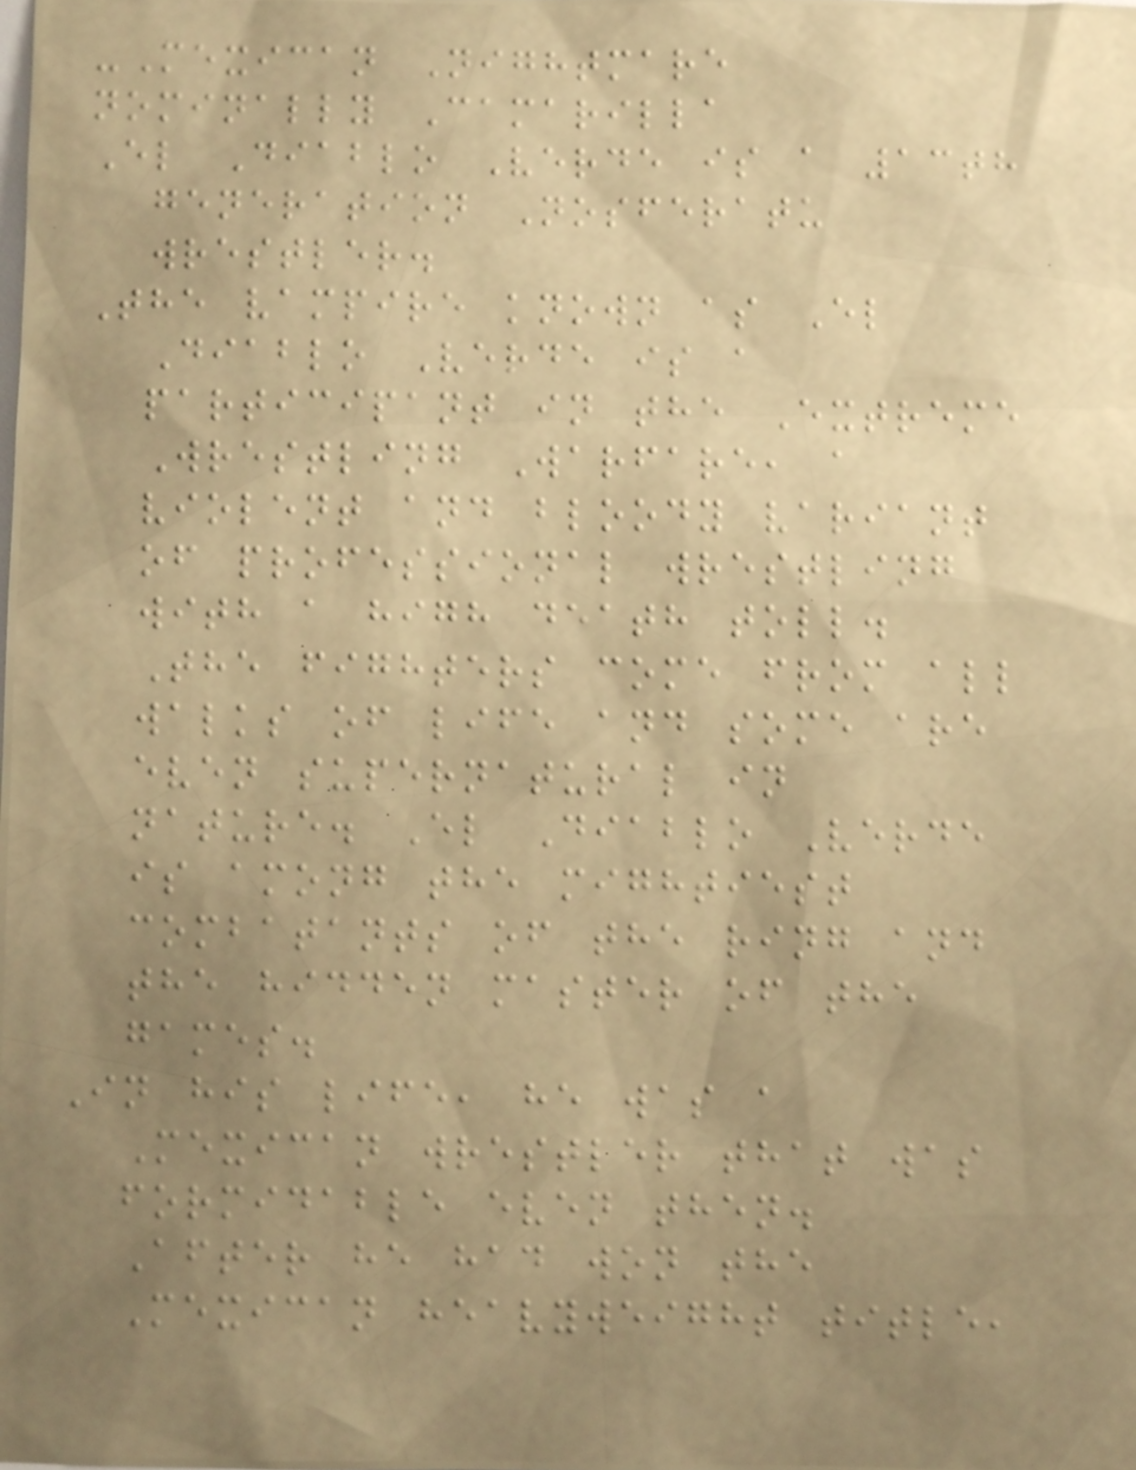-Mexican Nightmare
nominally Camarilla
El Diablo Verde is a 13th
generation Nosferatu
wrestler.
The vampire known as El
Diablo Verde is a
participant in the Extreme
Wrestling Warfare, a
violent and bloody variant
of professional wrestling
with a high death toll.
The fighters come from all
walks of life and some are
even supernatural in
nature. El Diablo Verde
is among the mightiest
combatants of the ring and
the hidden master of the
games.
In his life, he was a
Mexican wrestler that was
formidable even then.
After he had won the
Mexican heavyweight title,
